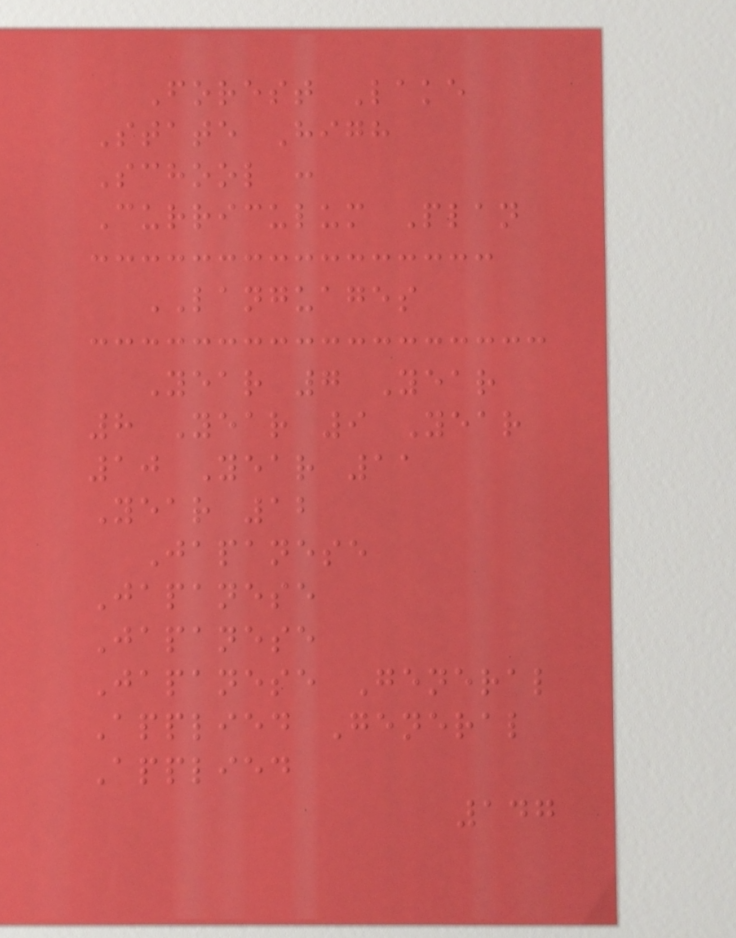Forest Lake
State High
School :
Curriculum Plan
LANGUAGES
Year 7 Year
8 Year 9 Year
10 Year 11
Year 12
Japanese
Japanese
Japanese
Japanese General
Applied General
Applied
147
